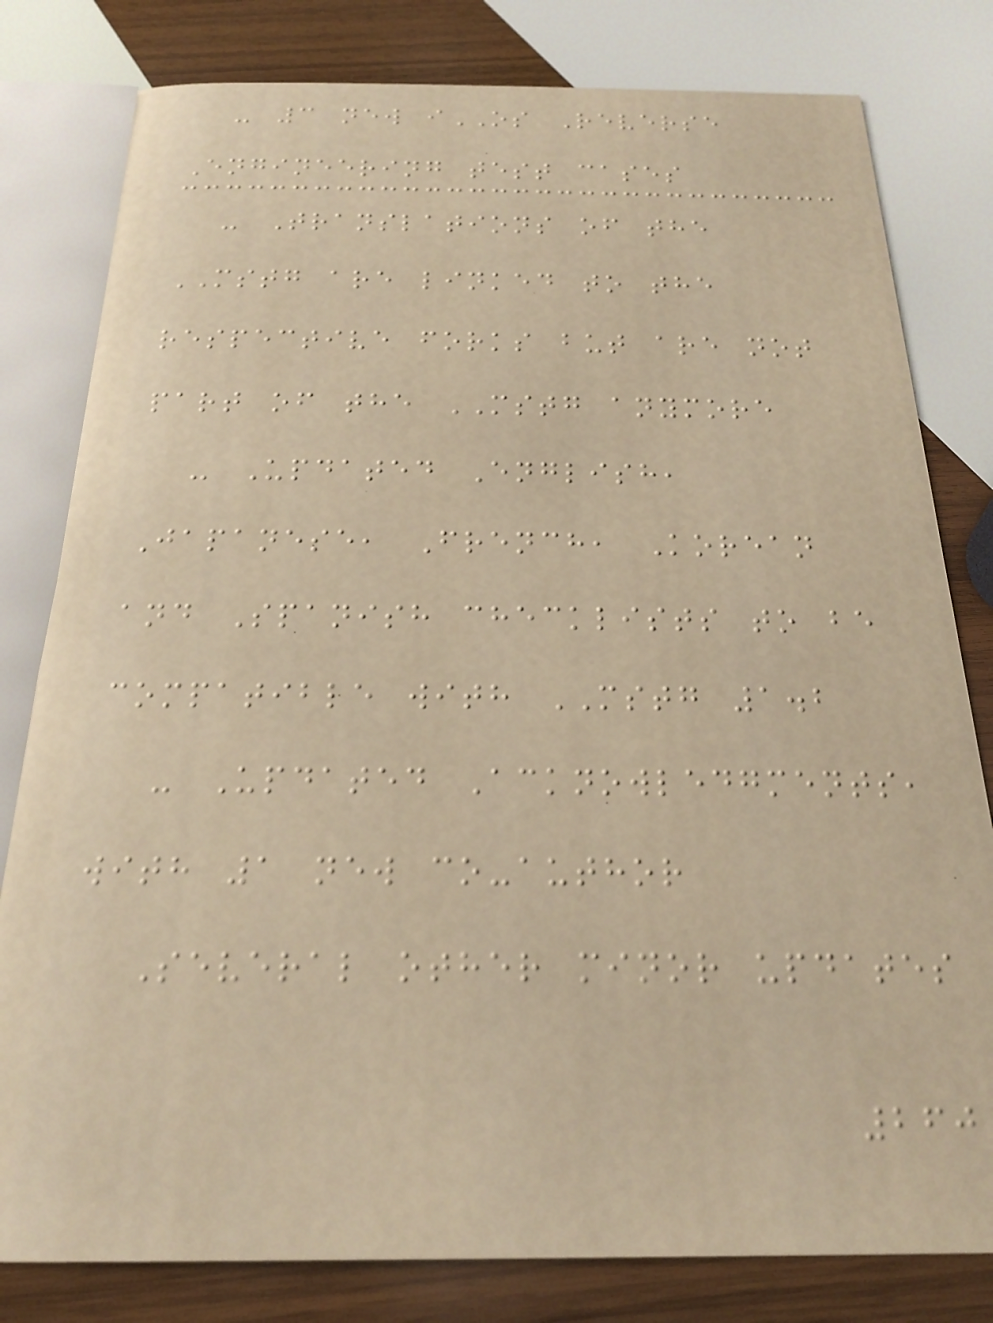- 3 new iOS Reverse
Engineering test cases
- Translations of the
MSTG are linked to the
respective forks but are not
part of the MSTG anymore
- Updated English,
Japanese, French, Korean
and Spanish checklists to be
compatible with MSTG 1.2
- Updated Acknowledgments,
with 1 new co-author
Several other minor updates
260
